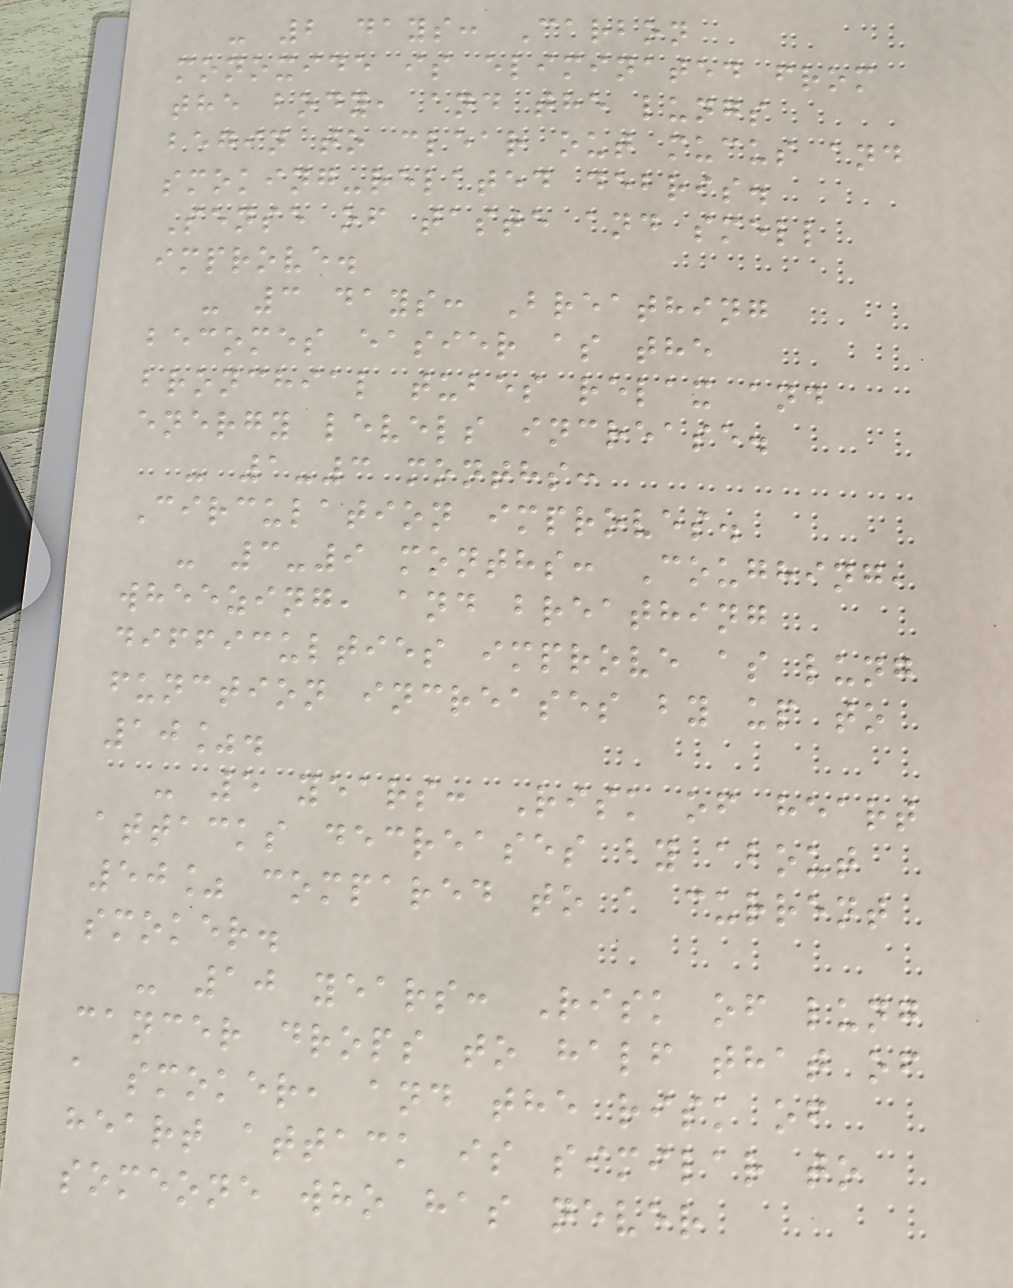- 2 days: Carbon
monoxide is eliminated from
the body, and the lungs
begin to clear out mucus and
smoking-related debris.
Sense of taste and smell
improve.
- 3 days: Breathing
becomes easier as the
bronchial tubes relax and
energy levels increase.
- 1-3 months:
Circulation improves.
- 3-9 months: Coughing,
wheezing, and breathing
difficulties improve as lung
function increases by up to
10%.
- 5 years: Risk of heart
attacks decreases by about
50% compared to a current
smoker.
- 10 years: Risk of lung
cancer drops to half that of
a smoker, and the risk of
heart attack is similar to
someone who has never
